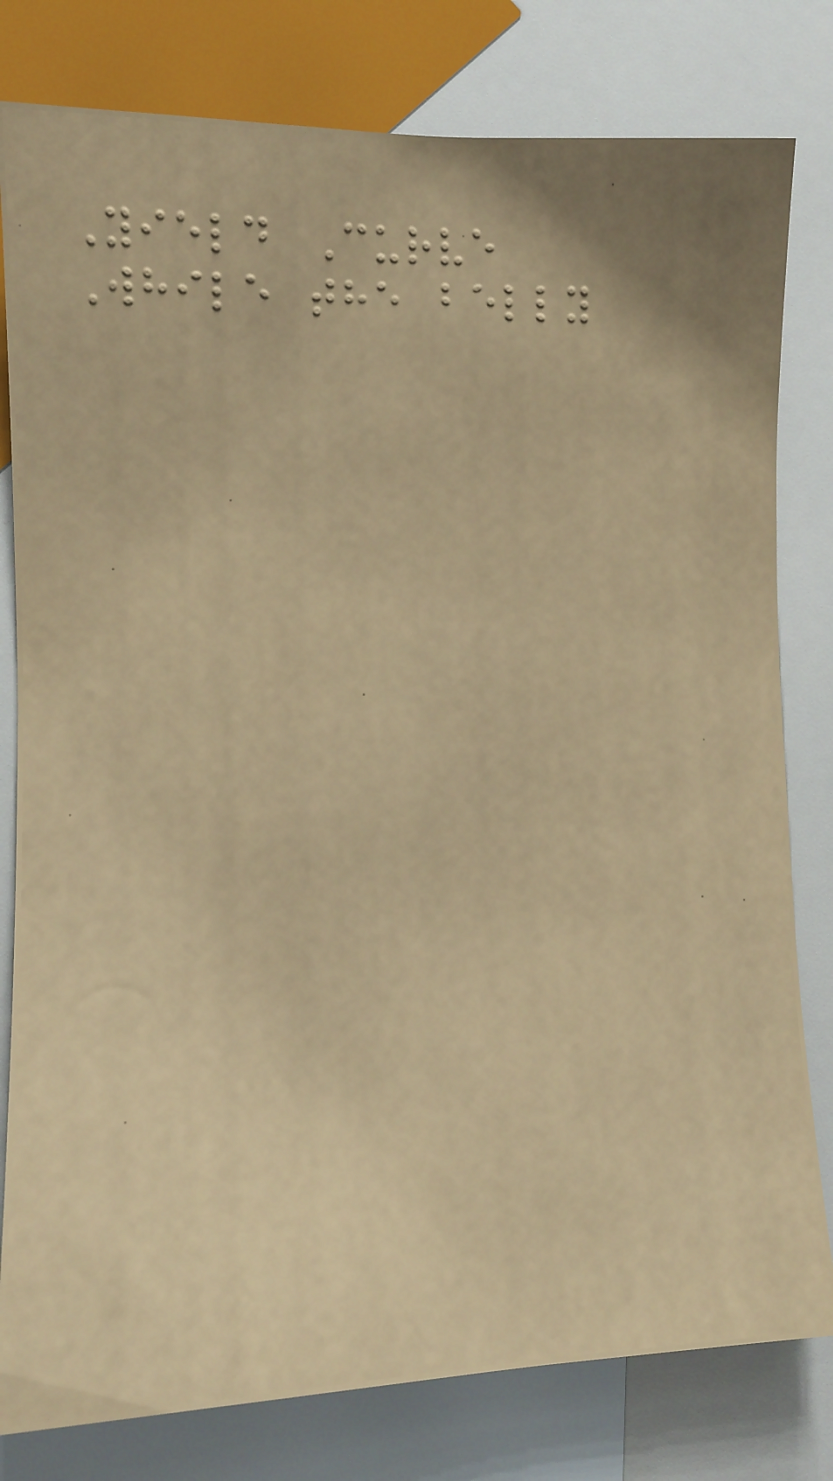Yield Curve
While the belly
